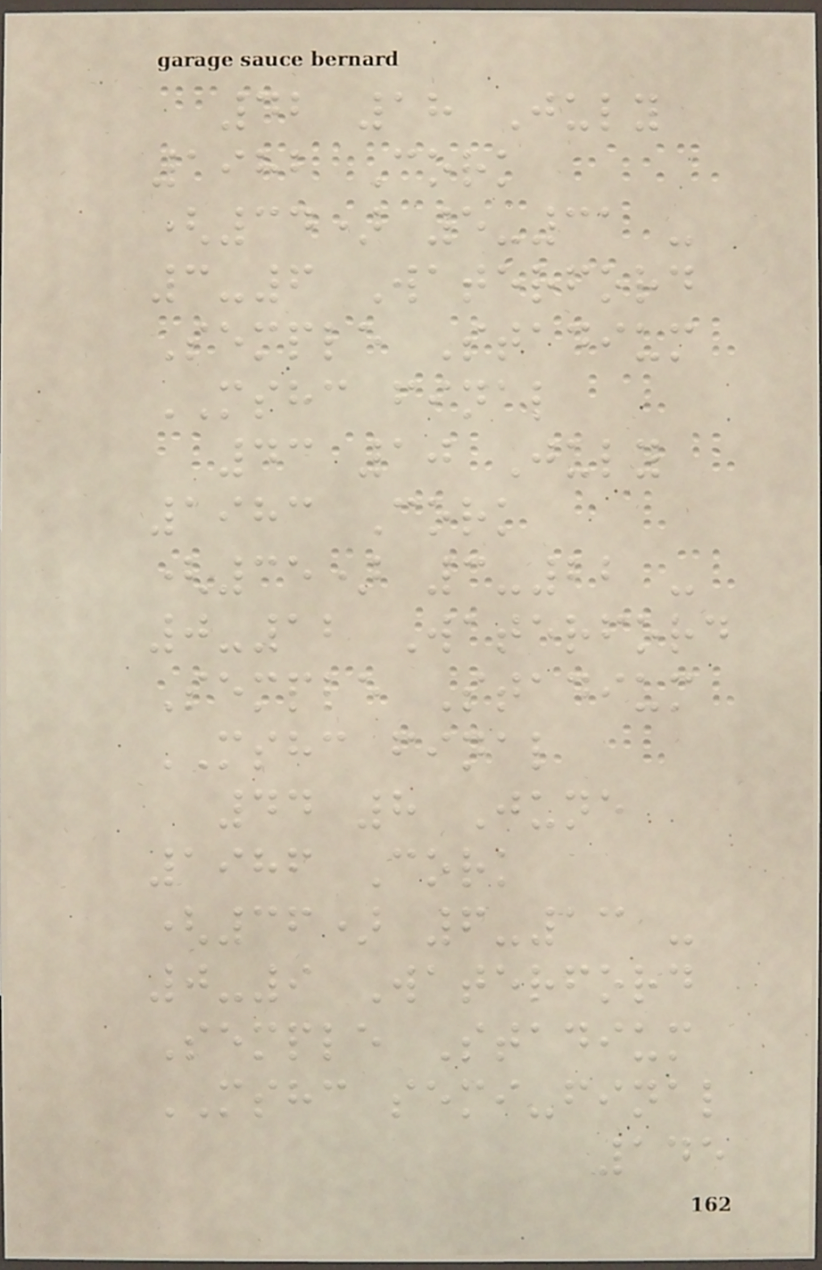42 18 July
1982 Cork
(34) 5-31 -
3-6 Waterford
Semple Stadium
MSHC final
43 10 July
1983 Cork
(35) 3-22 -
0-12 Waterford
Semple Stadium
MSHC final
44 8 June
1986 Cork
(36) 6-13 -
0-9 Waterford
Semple Stadium
MSHC semi-final
145
